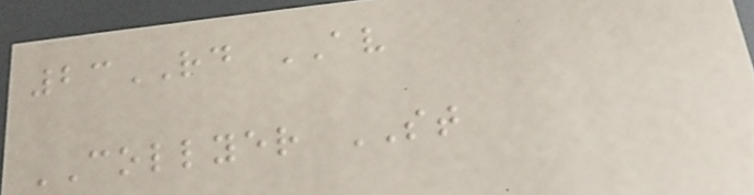23RD AV
COLLYER ST
